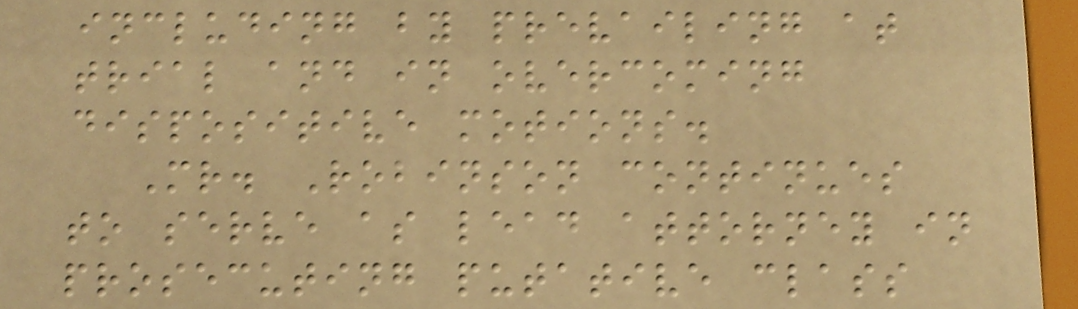including by prevailing at
trial and in overcoming
dispositive motions.
Mr. Robinson continues
to serve as lead attorney in
prosecuting putative class
